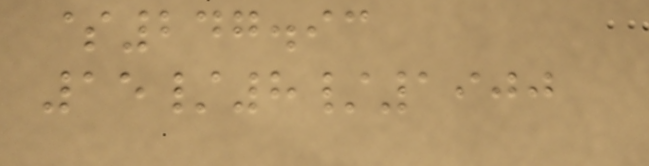$247.93
15/8/1900
